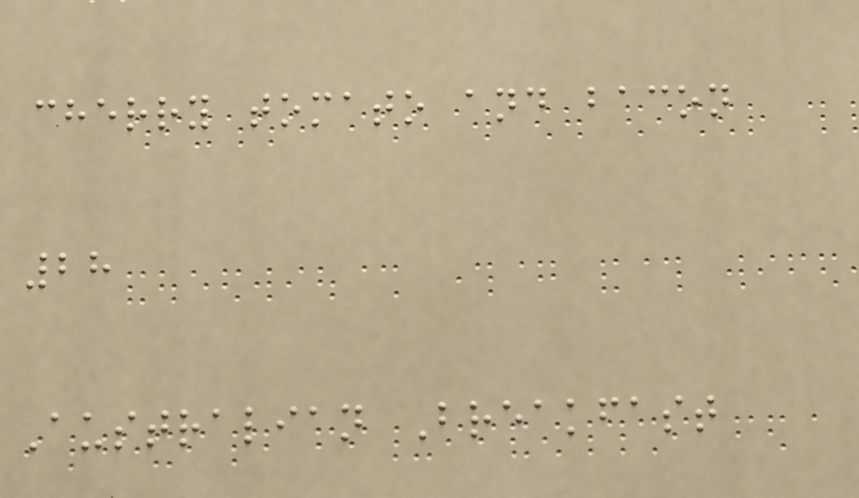cherry tomato and bacon
28
Australian Breakfast
